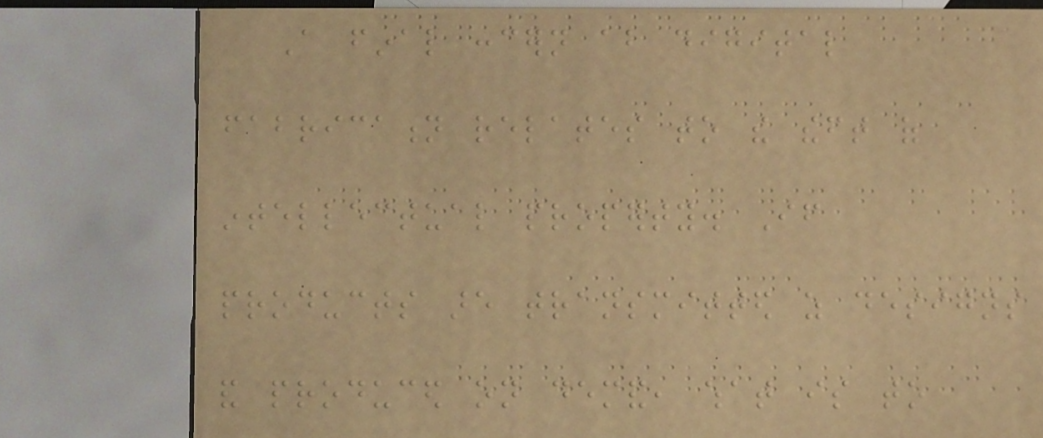A final concern about digital
fabrication relates to the theft of
intellectual property. If
products are transmitted as designs
and produced on demand, what is to
